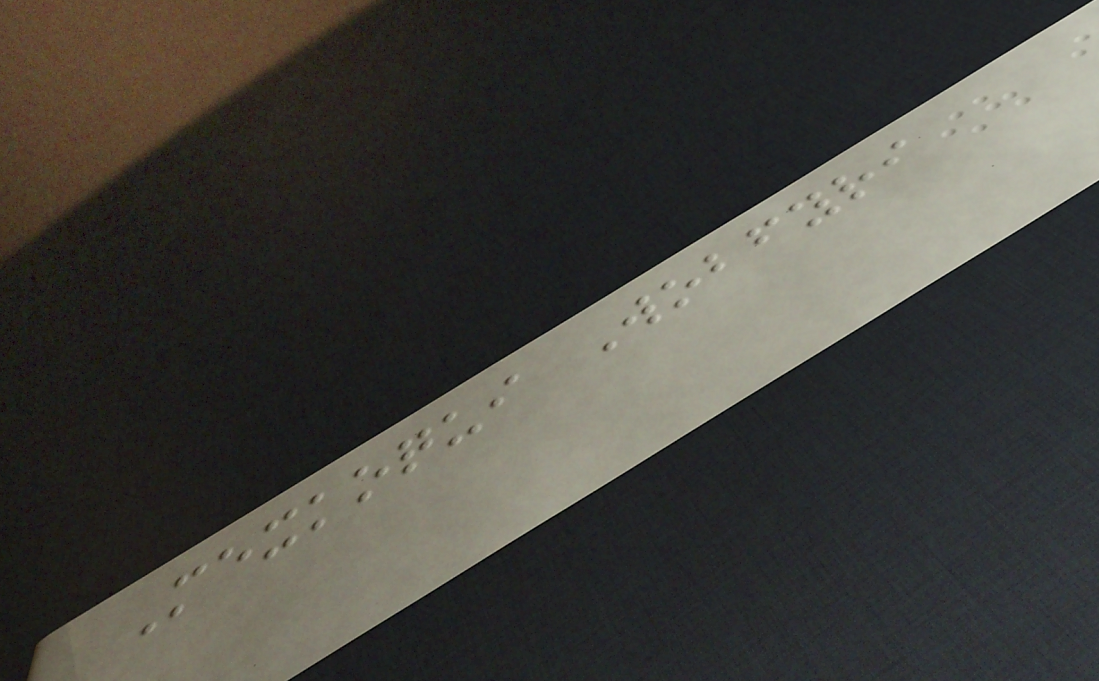Mexkoqui Wobfyri
